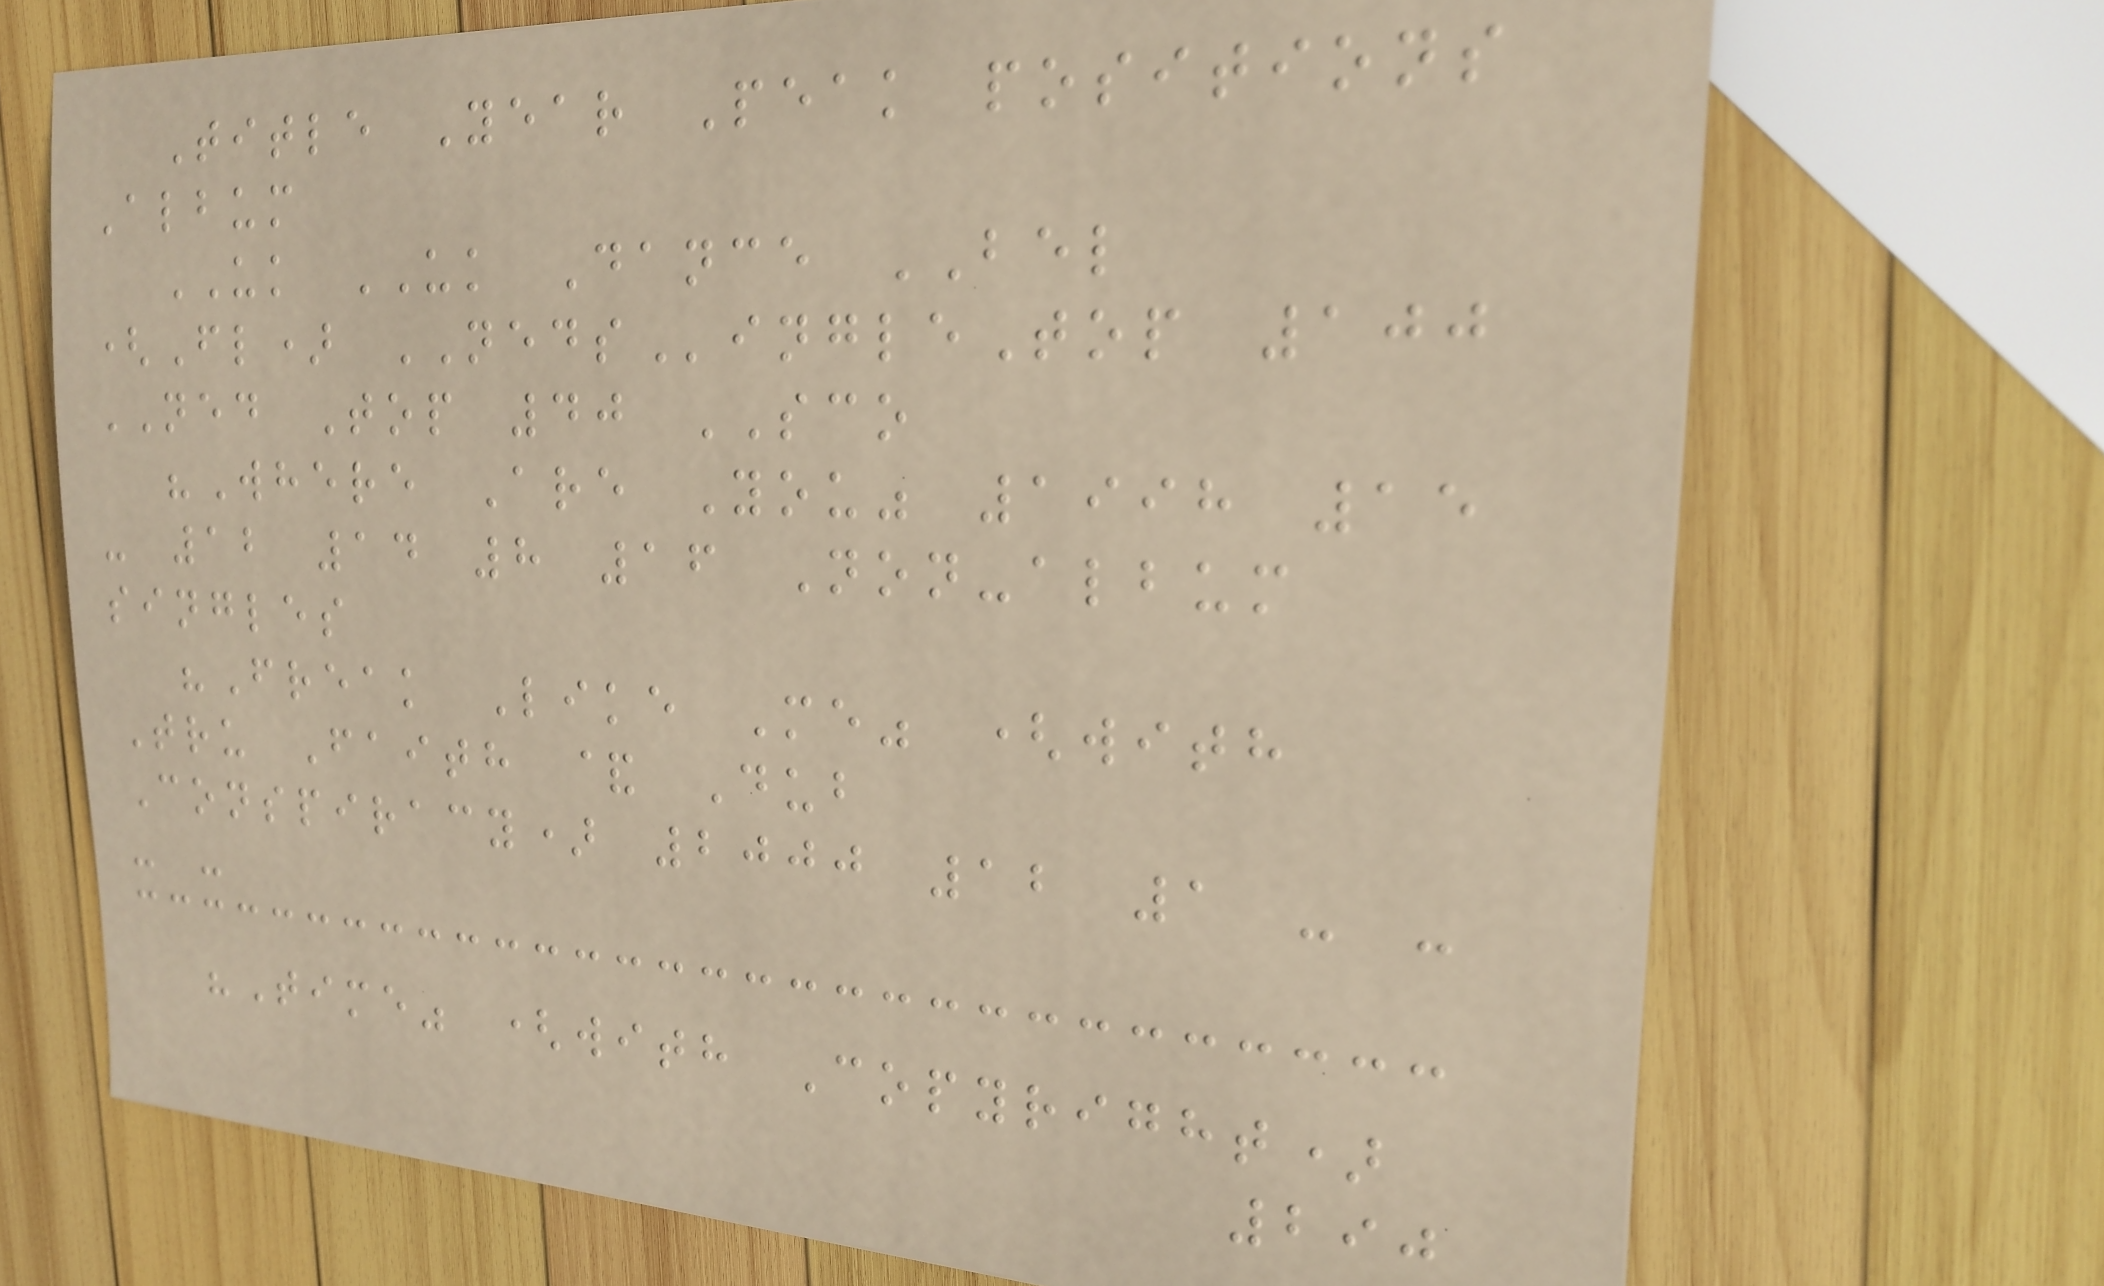Title Year Peak positions
Album
UK UK Dance BEL
(Fl) NEDSingleTop 100
NED Top 40 SCO
"Where Are You" 1998 15
- 12 14 8 16 Non-album
singles
"Freak Like Me" (with
Tru Faith & Dub
Conspiracy) 2000 12 1 - -
- -
"Time" (with Copyright)
290
